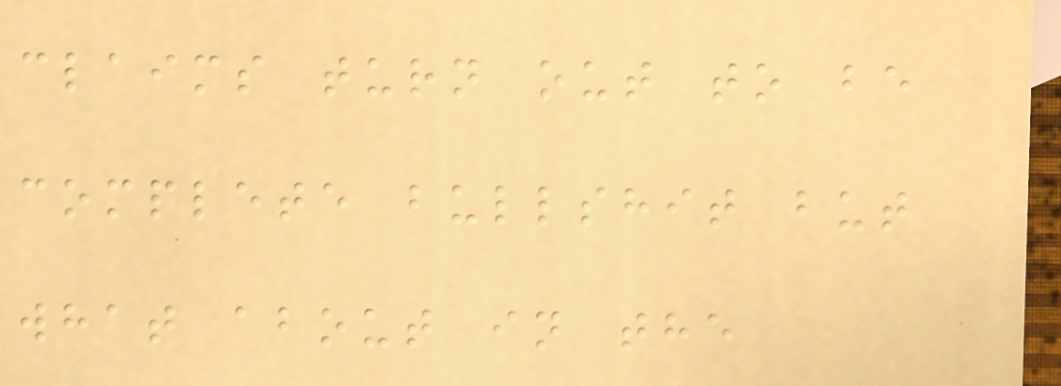claims turn out to be
complete bullshit but
what about in the
